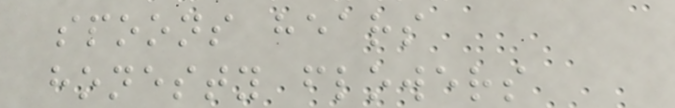spoons hears
honesty flowers
